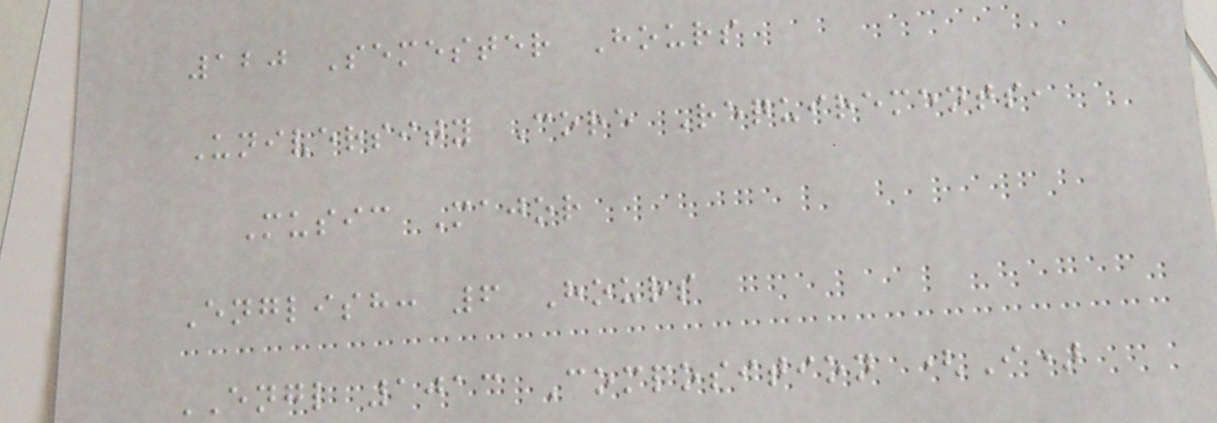120 Semester Hours
University Core Requirements,
Music Major
English: 6 Hours
ENGL 1013 Composition (I)
